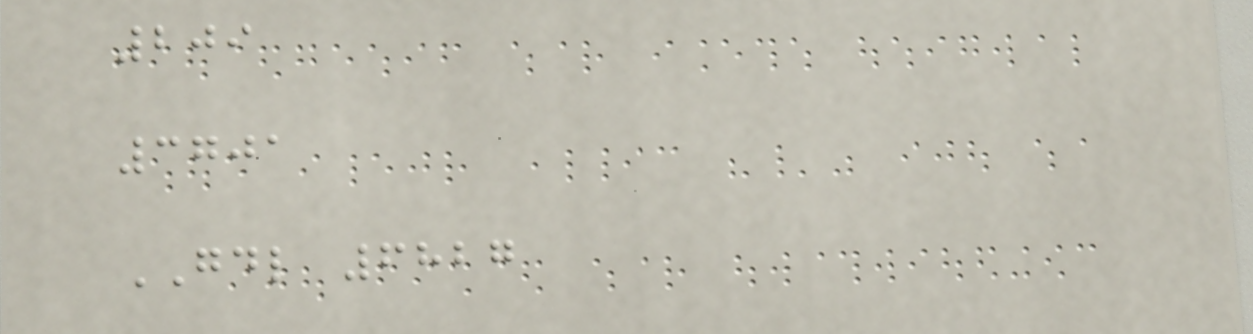209
3701
GDL 6827
